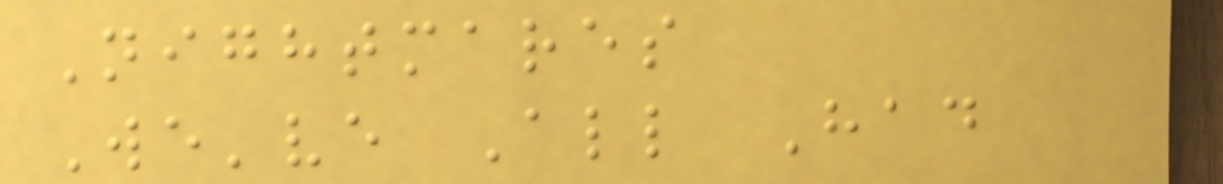Nightmares
We've All Had
